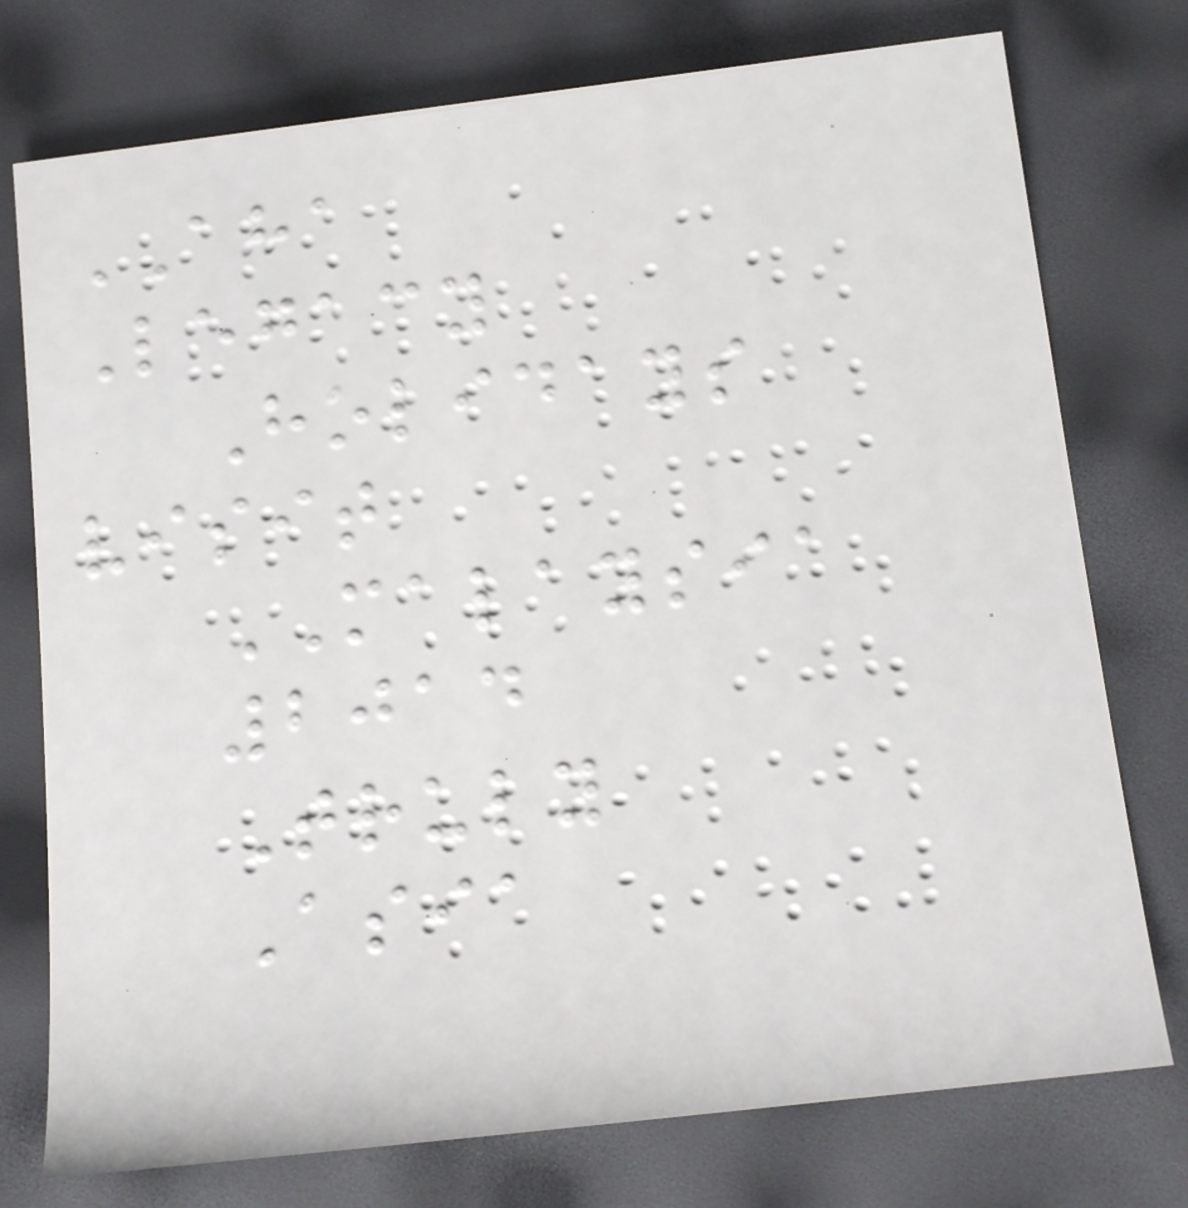AHA
Legacy
Holidays
visit
MALAYSIA
2014
Truly
Asia
